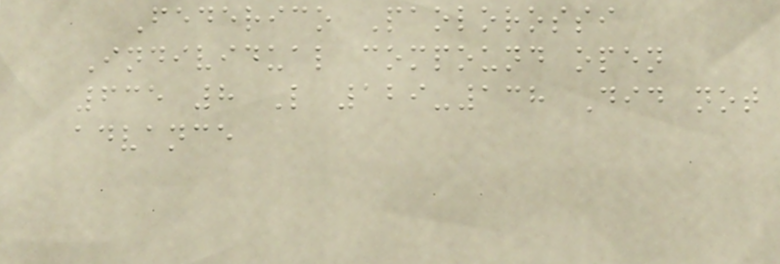Federico Paolorossi
Individual compound open
635 8 L 129-138 Did not
advance
